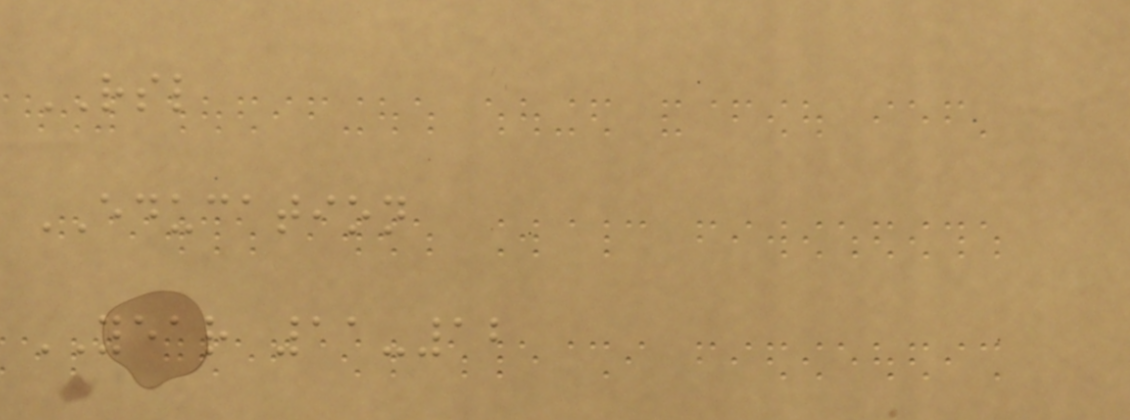RSL
EDUCATION
YEAR 11-12
